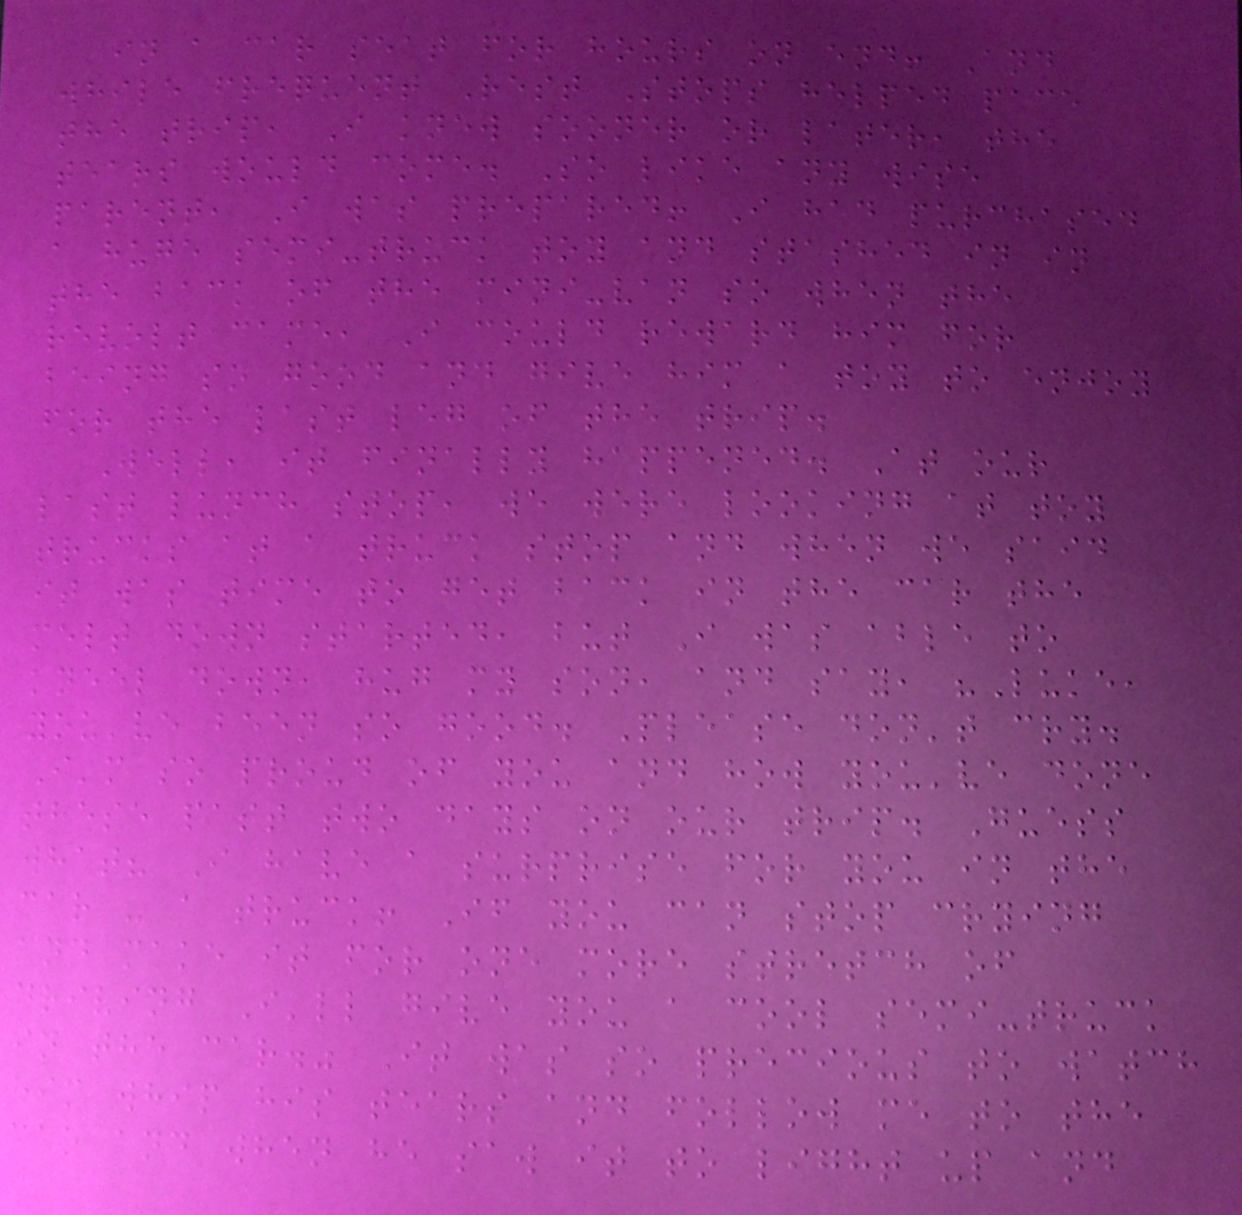in a car seat for hours on end! And
while frequent Rest Stops helped pace
the trip, I knew sooner or later, the
tears would come. So like any wise
parent, I was prepared! I had purchased
a huge semi-truck toy and stashed in in
the back of the mini-van so when the
revolt came, I could reward him for
being so good and give him a toy to enjoy
for the last leg of the trip.
Well, it finally happened. At our
last lunch stop, we were looking at toy
trucks at a truck stop and when we said
it was time to get back in the car the
melt down started, but I was able to
kneel down, hug my son, and say, "Luke,
you've been so good. Please don't cry.
I'm so proud of you and how you've done
these past two days on our trip. Guess
what? I have a surprise for you in the
car - a truck! If you can stop crying
and make it for one more stretch of
driving I'll give you a cool semi-truck
in the car." It was so precious to watch
him whip his tears and follow me to the
car and when he saw it to light up and
